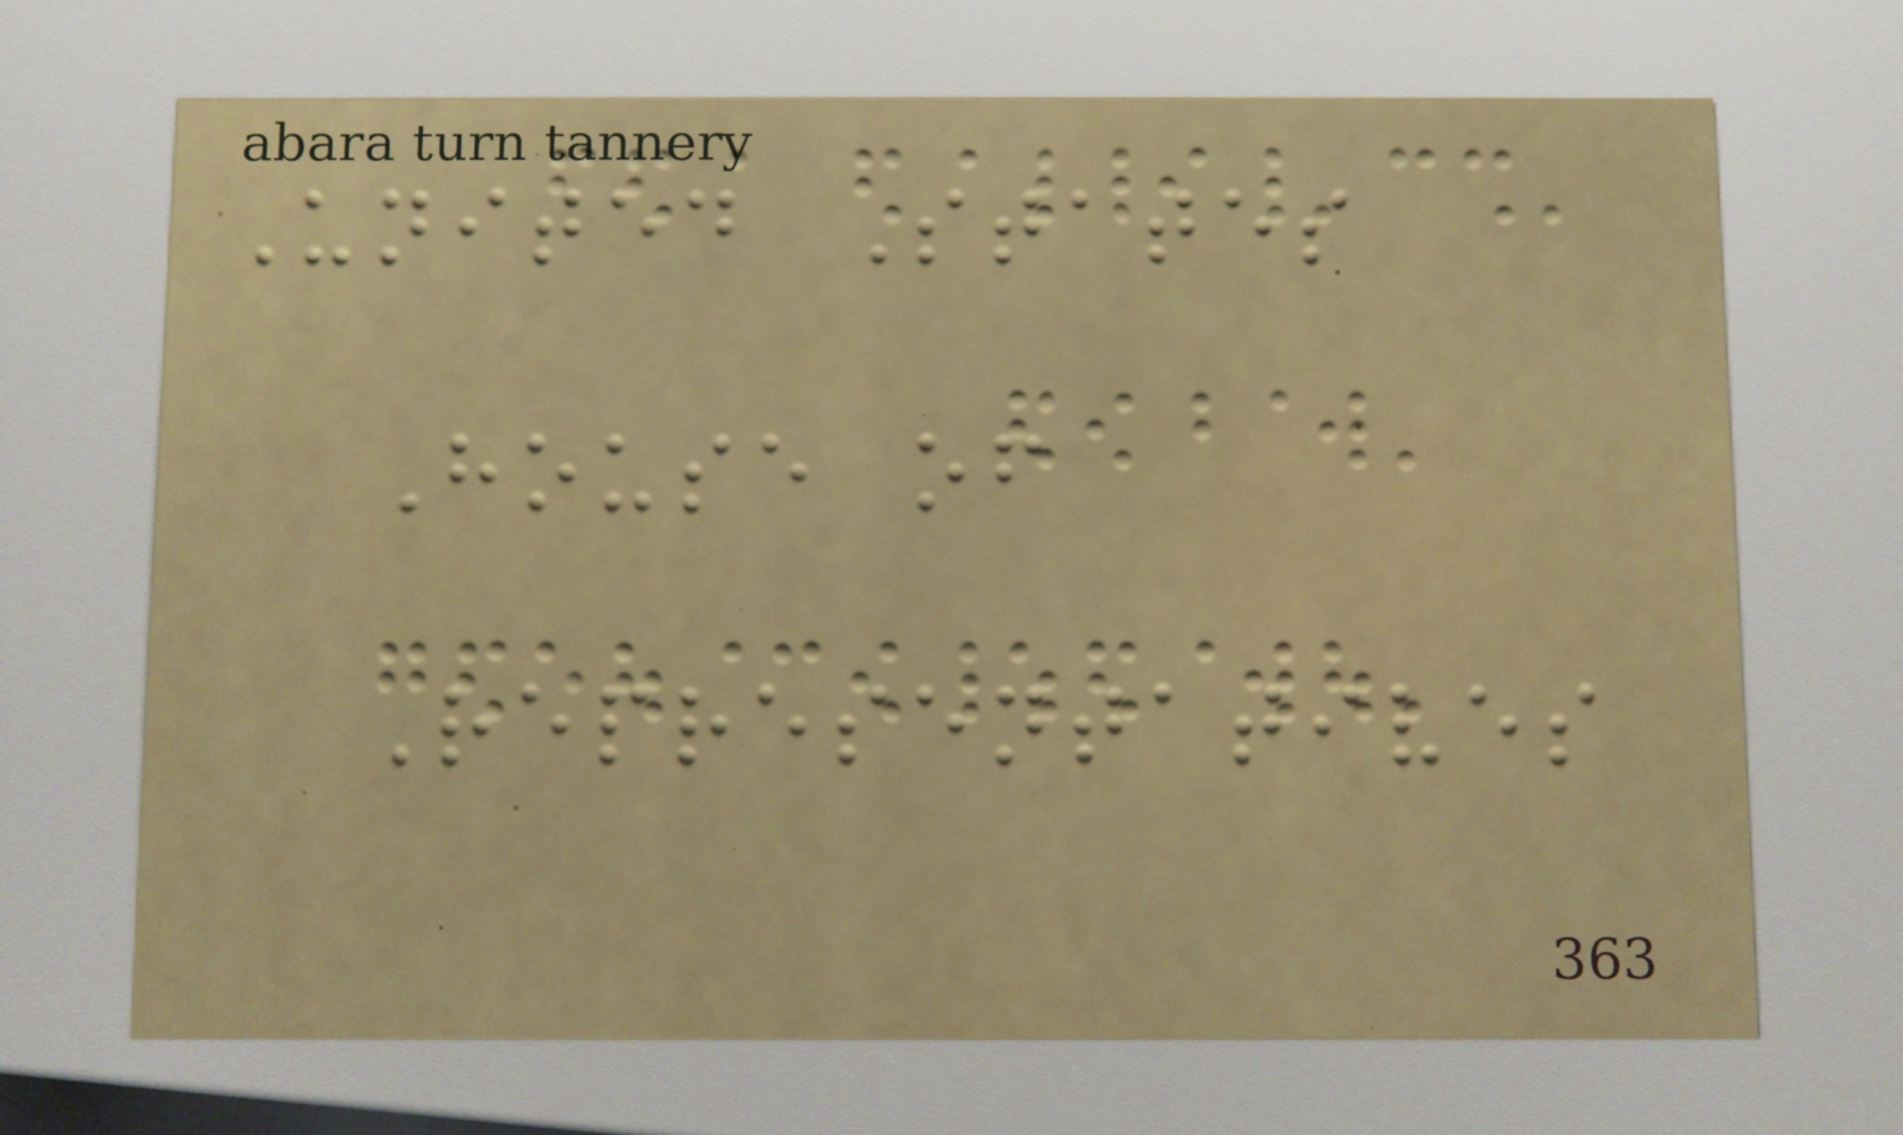United States
House of
Representatives
